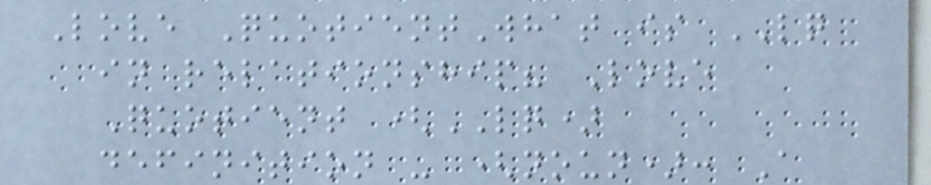Love QuotientWhat is LQ
in relationship? Love
Quotient (LQ)
definition - (noun): A
